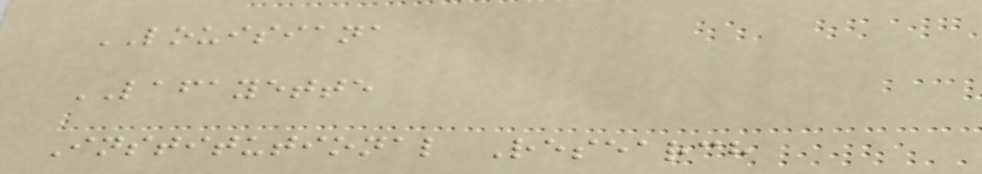LOUISIANA
LAFAYETTE
Institutional Research
